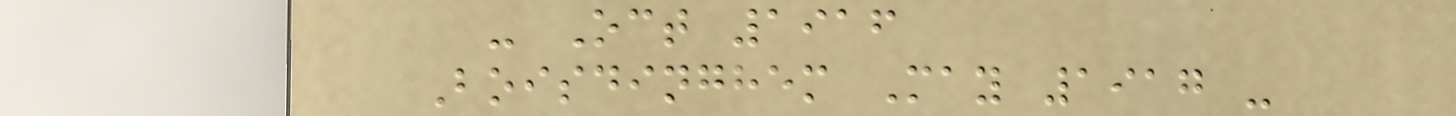- Oct 1916
Boisdinghem May 1917 -
